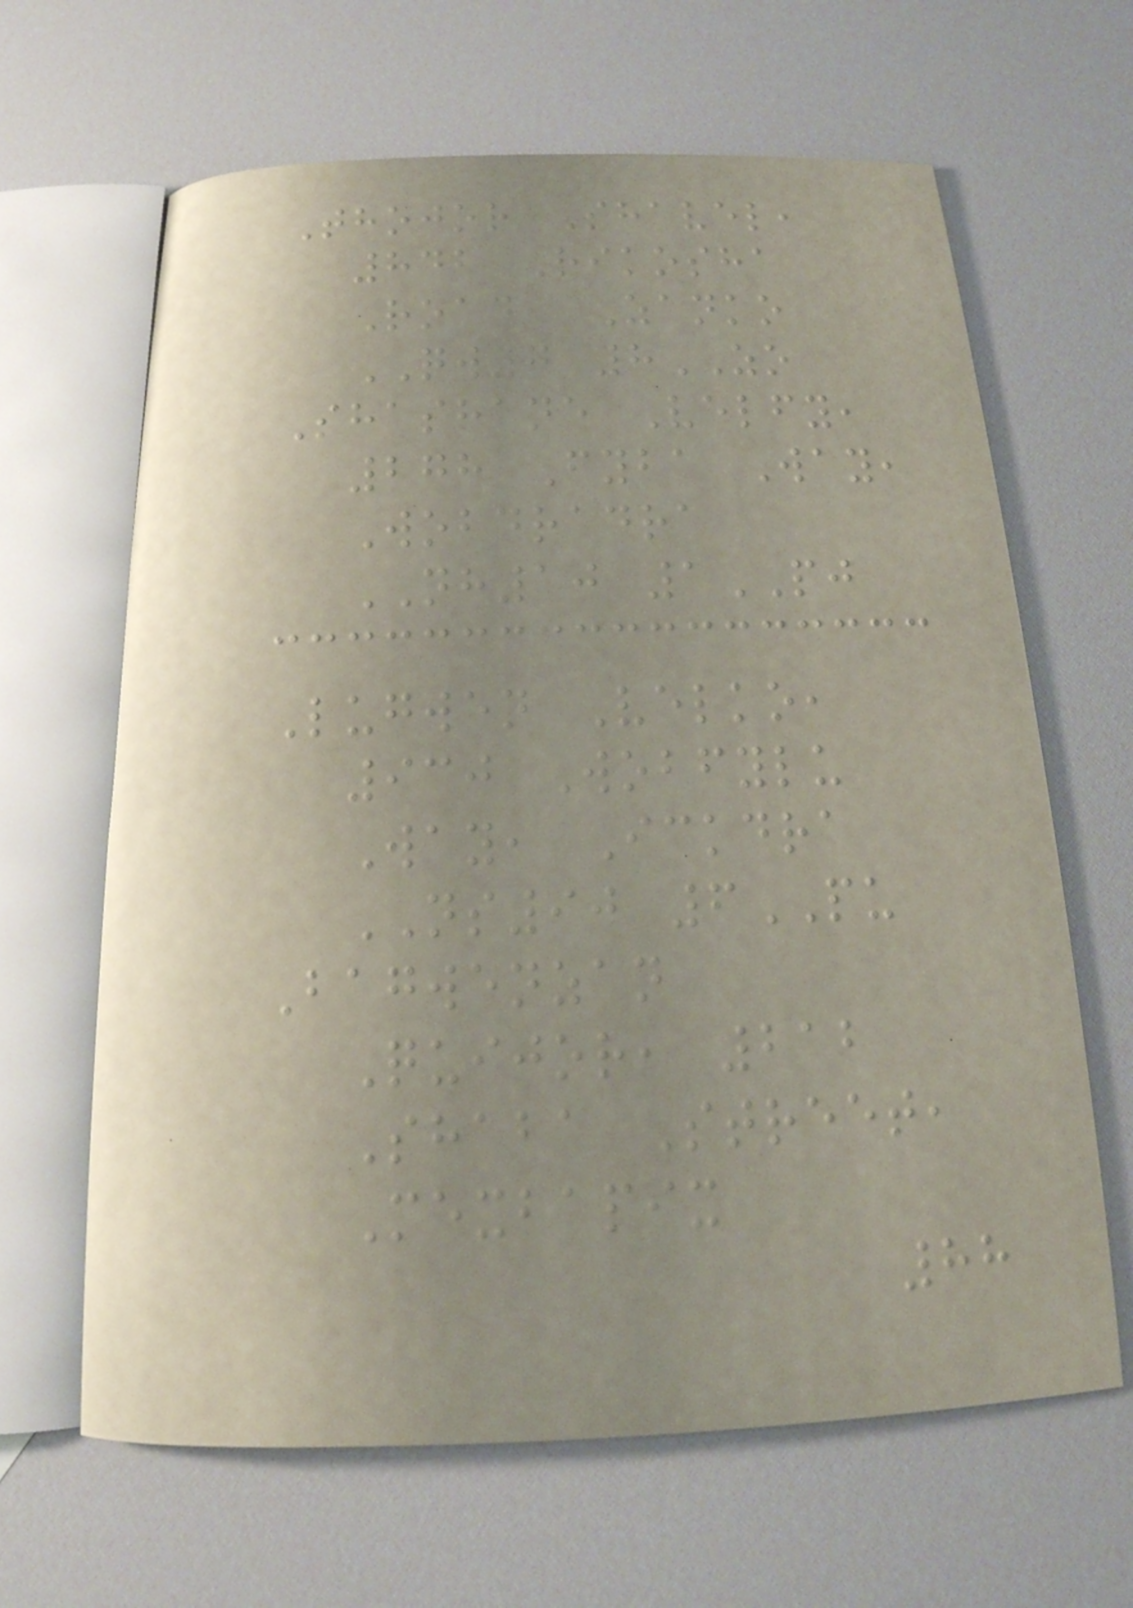Thojor Shavel,
842 Rikosha
Road, Zanko
QW7 8ZO
Shashane Velfy,
278 Fyba Way,
Wobdradra
NH10 1PJ
Lugwen Velko,
930 Wobfylu
Way, Ickdra
NS90 6PU
Bagwenzan
Quijor, 212
Shaba Street,
Mexbapix
88
